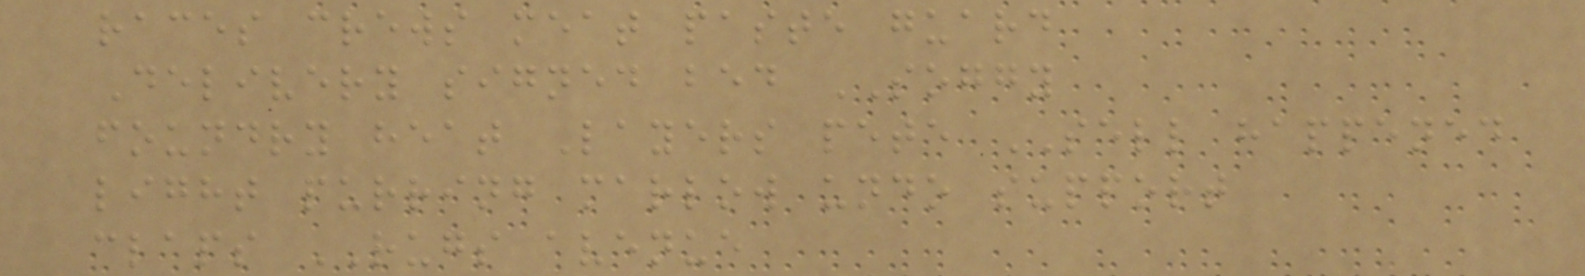races crews meat paste guard
Delivery signed bed SOGGY
foundry heat Layers pete SELL happened
light purring marlow undo support
claps RUGS avenue
